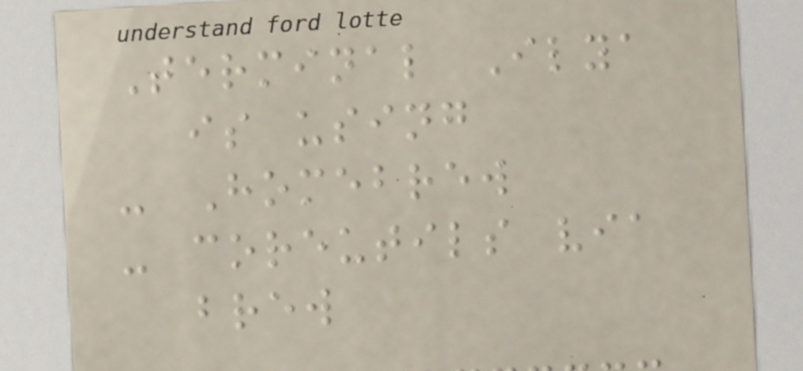Terminal Ilya
is using
- Homebrew
- coreutils via
brew
